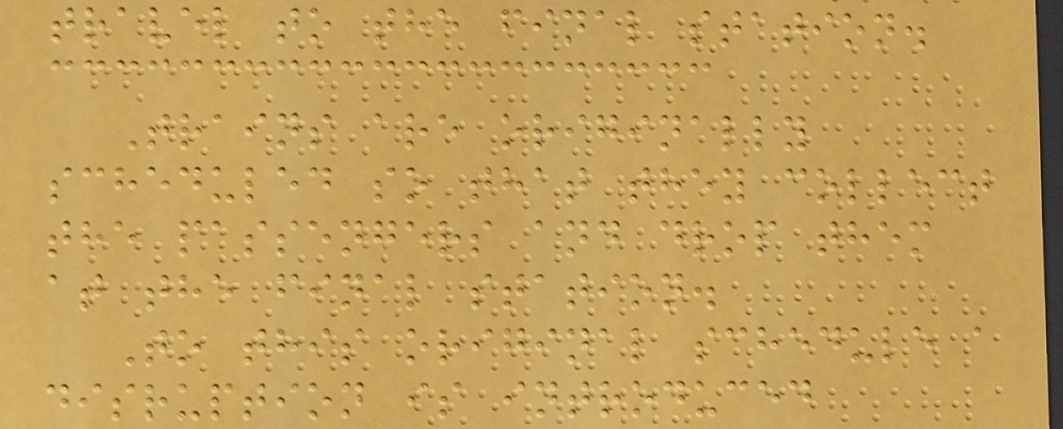travel to the final station.
Trains are originally
scheduled so that they collect
the passengers and drop them
at the final station.
To this original schedule a
disruption is introduced
